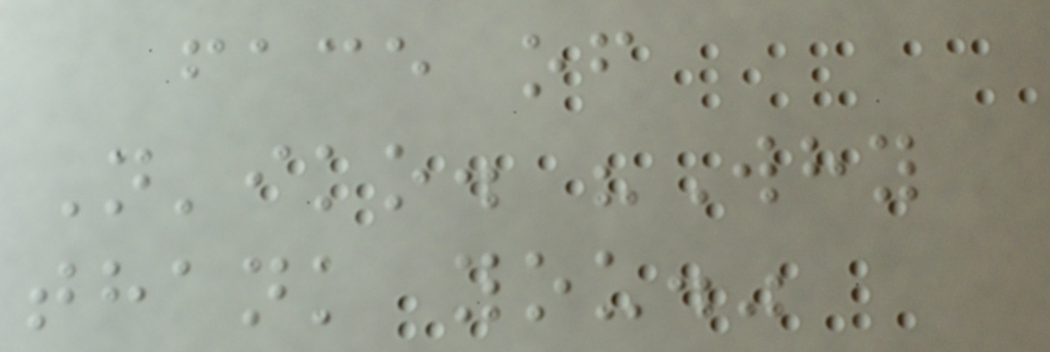face of
N'iko. "Why
thank you."
